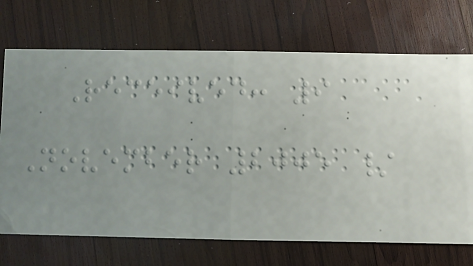Received: 9
November 2005 /
